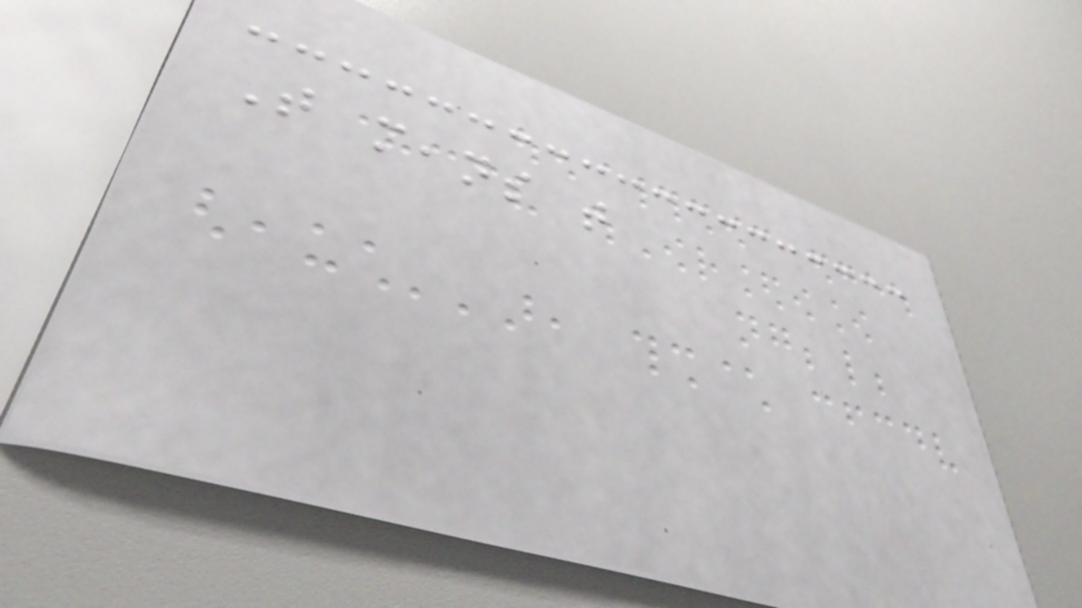That means that
